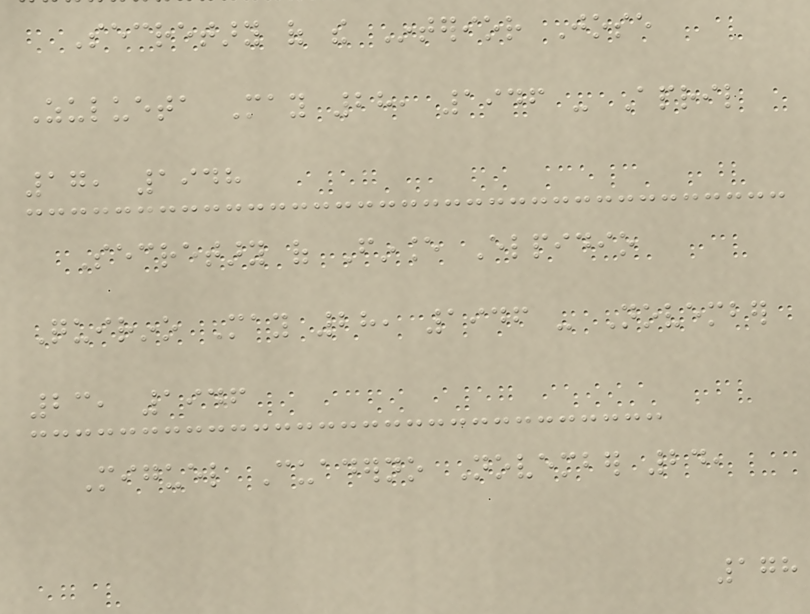Secretary of the Interior Jose
Zulueta May 28, 1946 - April
17, 1948
Secretary of Finance Elpidio
Quirino May 28, 1946 - November
23, 1946
Miguel Cuaderno November 24,
178
